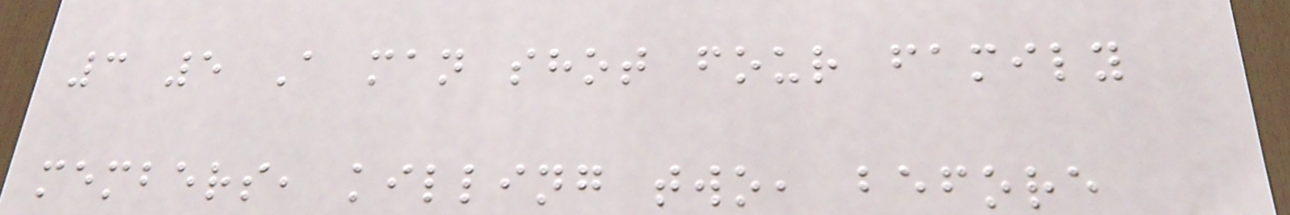3 5 A man shot four family
members, killing two, before
